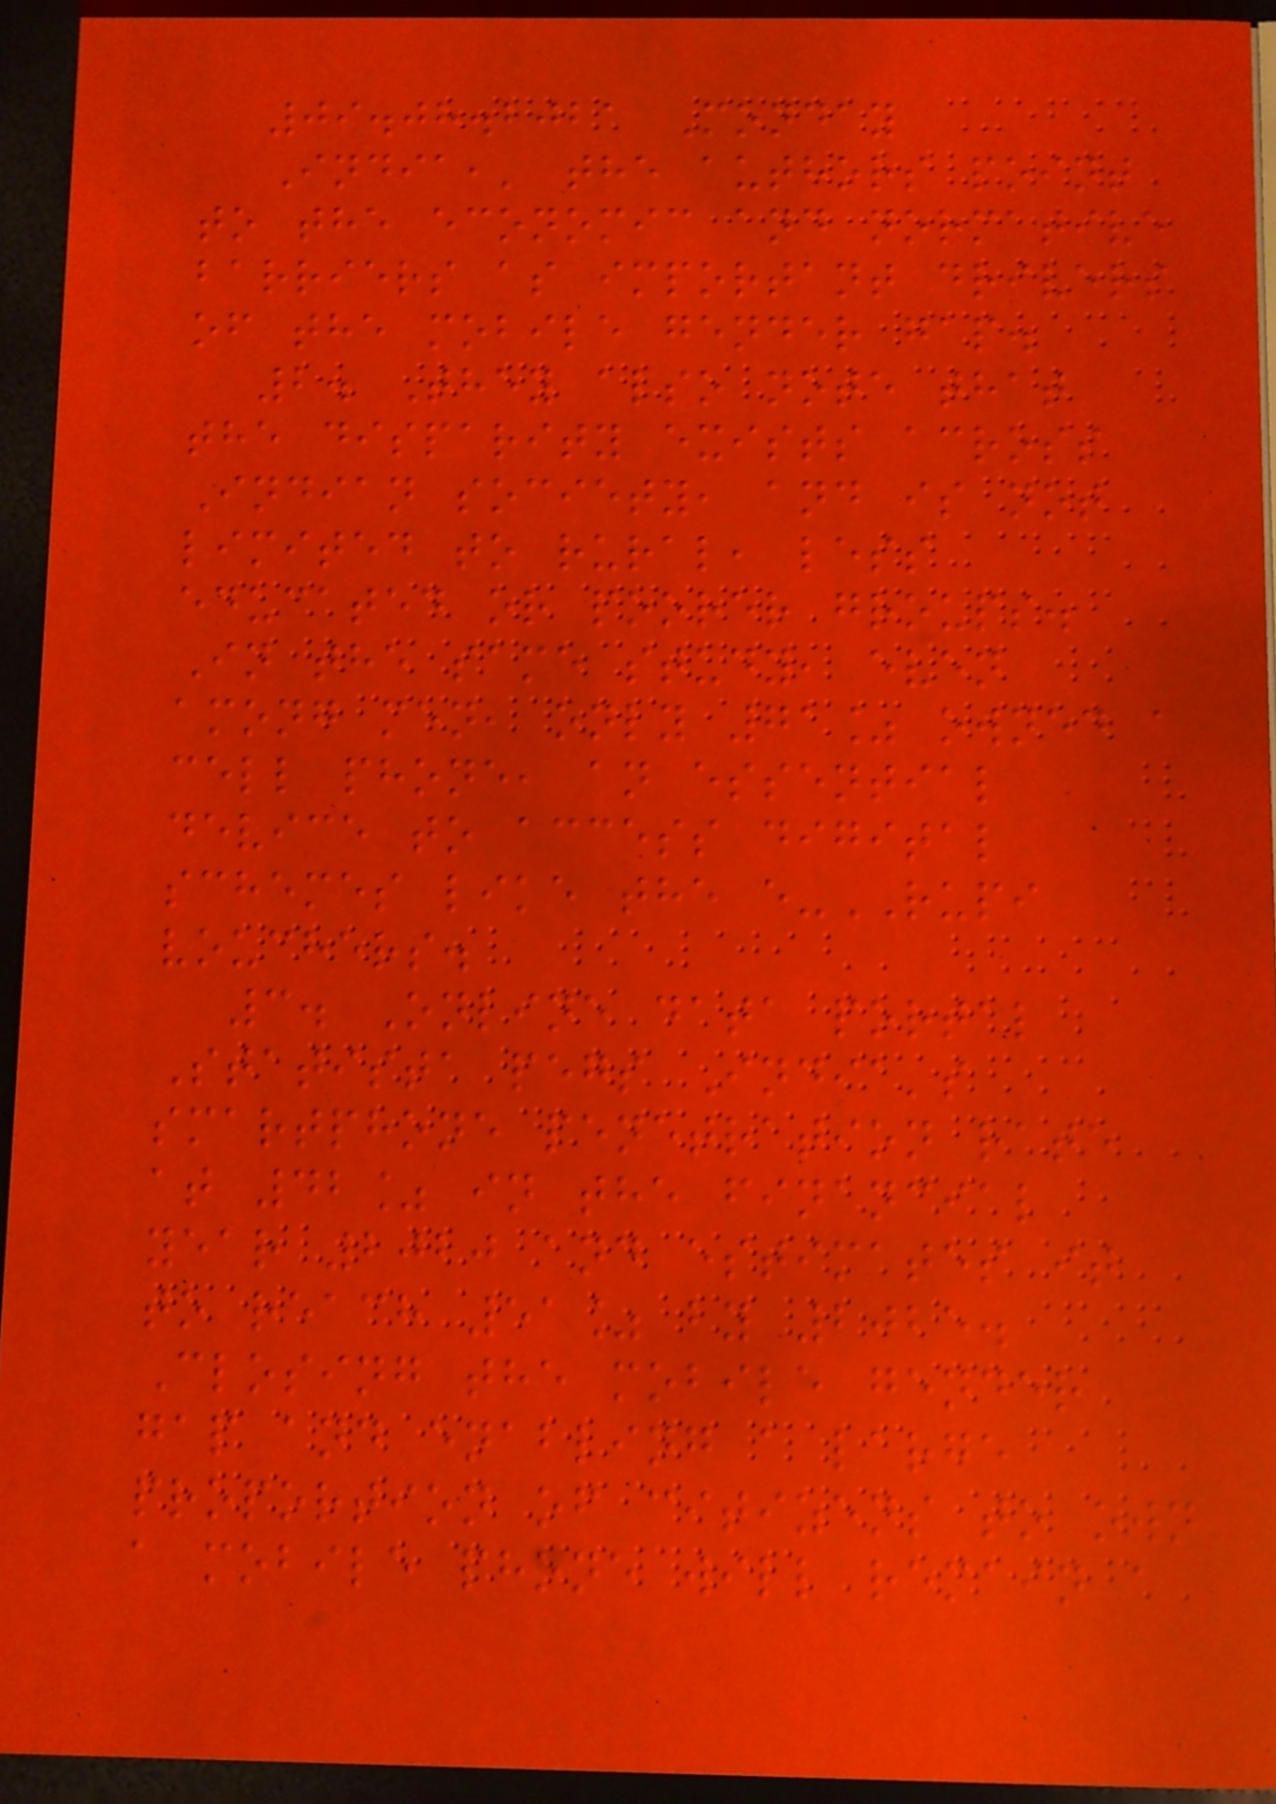09.08.2021 Monday
India,' the authors point
to the economic and normative
barriers as important drivers
of the mobile gender gap.
2. They also note that
the disparity exists across
Indian society, and is not
limited to rural, less
educated or poorer groups.
In the same study, even
among men, only 71% owned a
cell phone, an essential
device to access digital
schemes like the e-RUPI
vouchers.
3. Online data portal
Statista pegs India's
smartphone penetration rate
at 42% in the financial
year 2020 and estimates it
to reach 51% by 2025.
Closing the mobile gender
gap and enabling a large
proportion of citizens to own
a mobile phone will remain a
